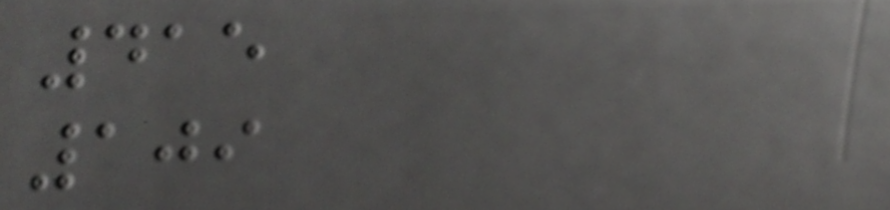415
109
